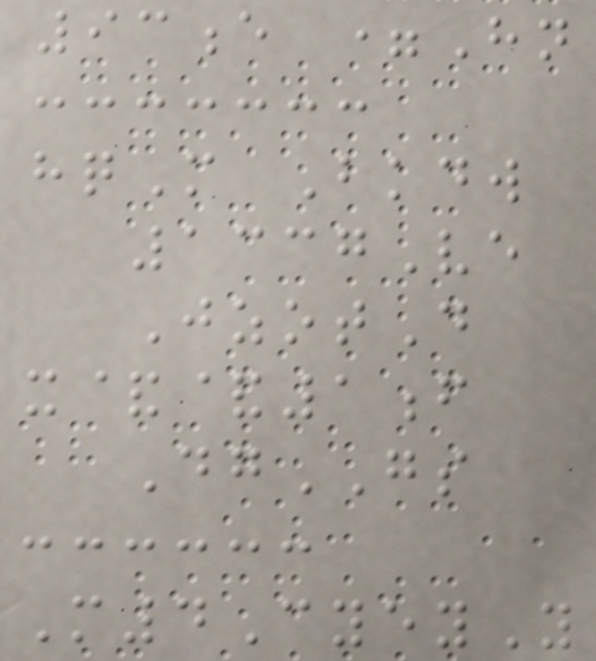93e =Hn
hqM Bkdw
1337Ve
JzotD
x&&1f
DgGS
M4CyeyY
